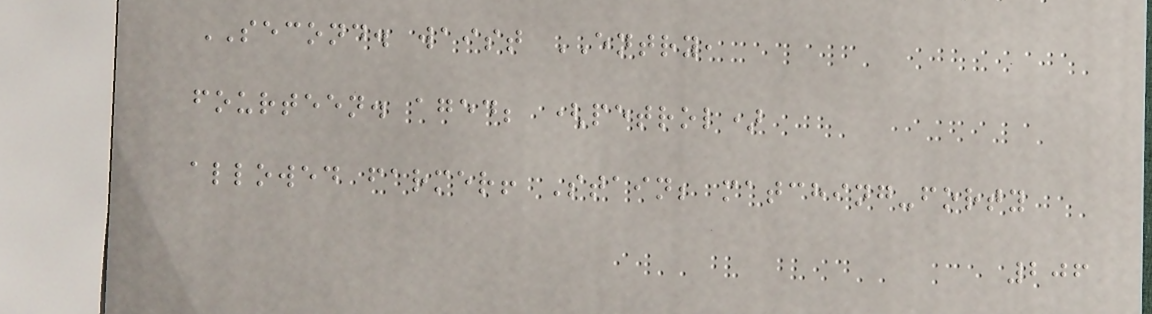SECOND. waist ENTRY,
fourteen. aged; (petrol)
allowed farmer! Stain; matching-forty
206
